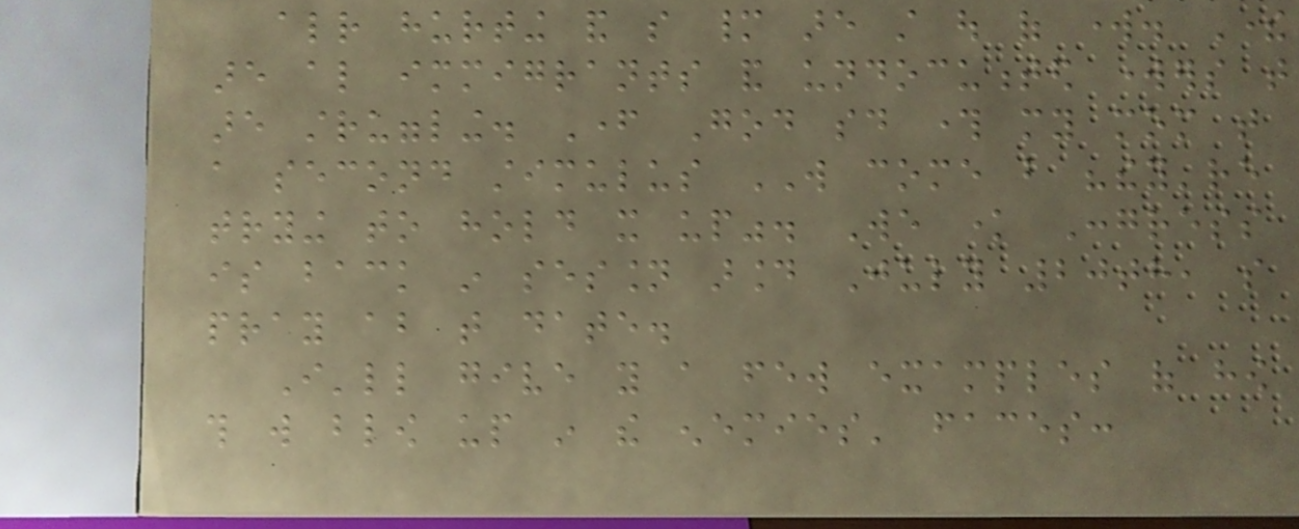already hurting and so many are still out of work. There
are also immigrants and undocumented workers that
are struggling. Father God said through my mom that
a second stimulus WILL come but "they're
trying to hold it up". We know Congress
is back in session around July 20th, so
pray about that date.
I'll give you a few examples of how
this will blow up in the enemies' faces:
